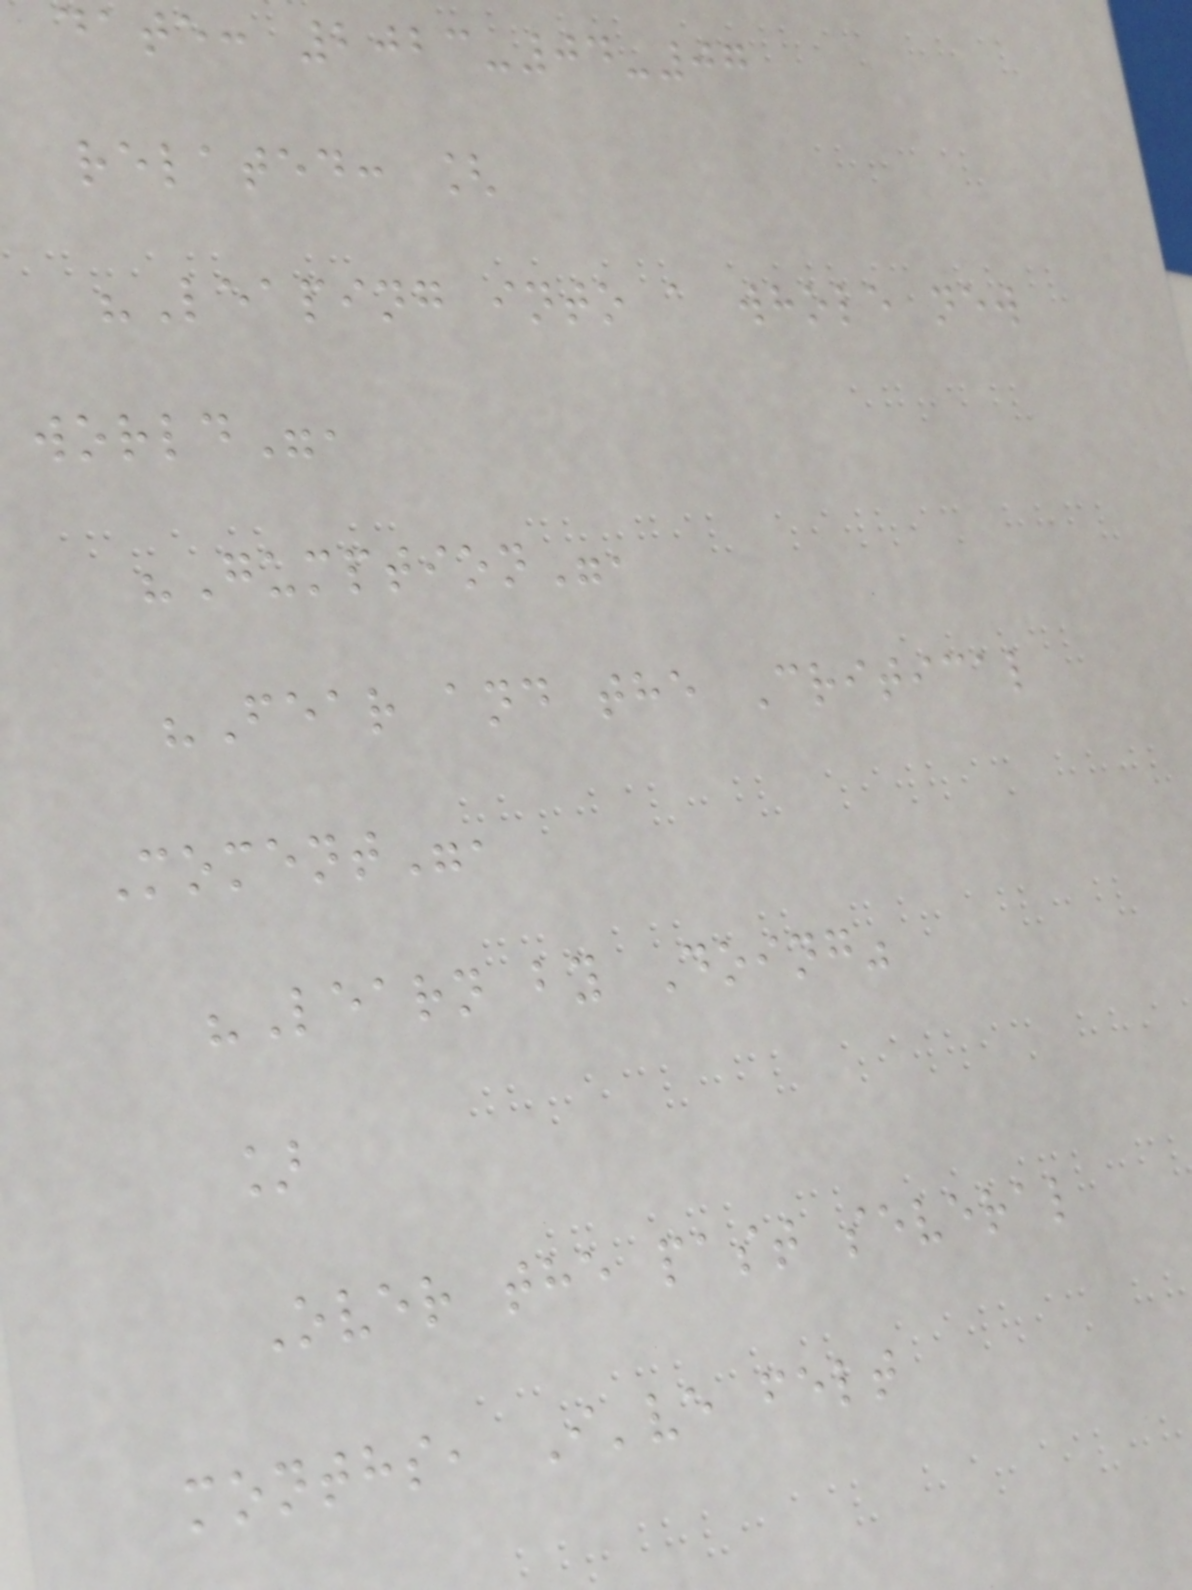date: 2023-04-07
related: [
"Leaping into a whole new
world",
"Gumption",
"Fear and the Critical
Moment",
"Learn by Doing"
]
Over the past several
months, I've felt
